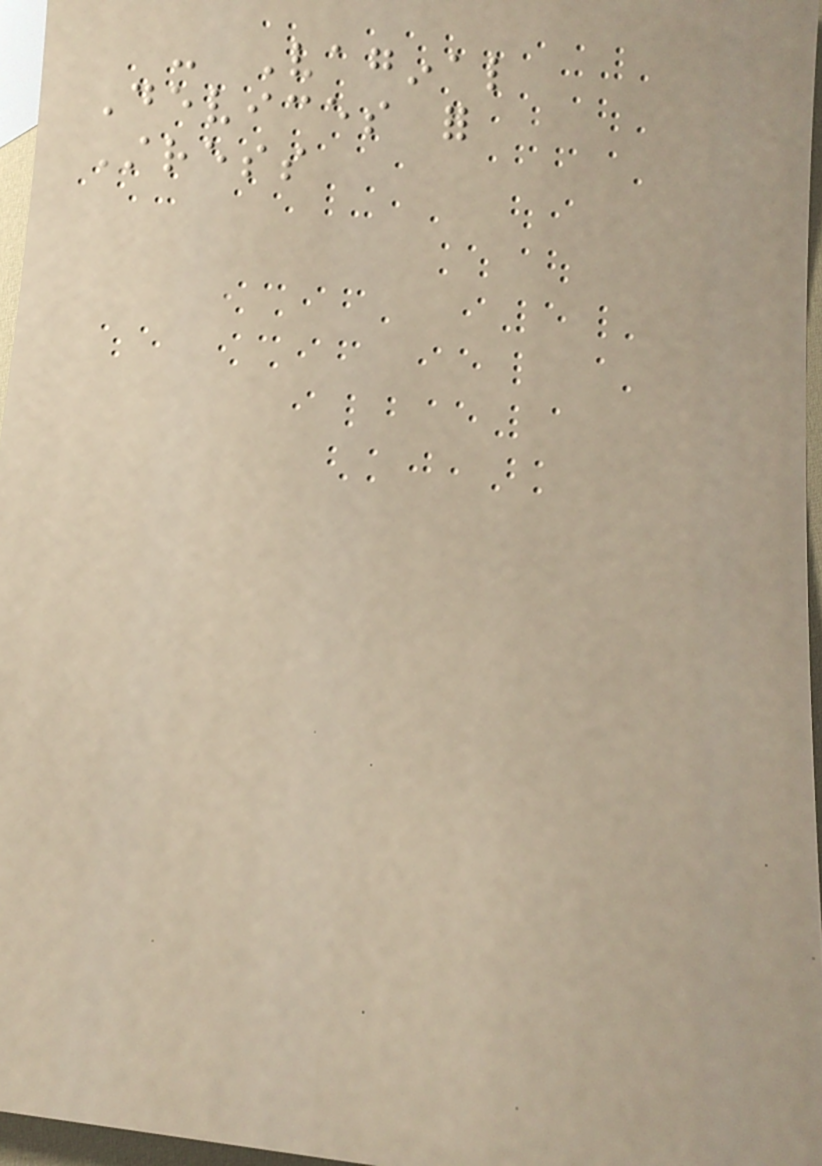- Vaginal
Devices for
Stress
